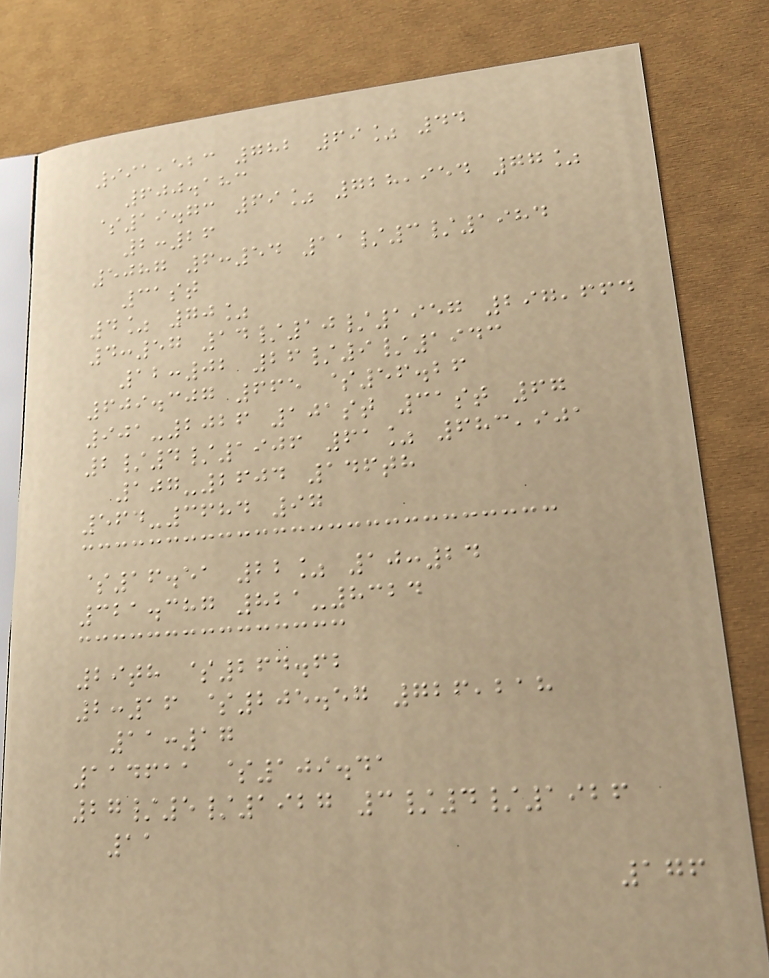991,523 782 69% 44
600.183
$19.73 69% 728,954 77%
2:26
5087 6:54 11/3/1984
31st
4% 70%
4:57 14/10/1957 297,664
12:02 26/9/1943
609.307 665 $56.26
901-2026 101st 31st 67
2/4/1906 61% 683,901
107-2604 146th
564-3684 97
$16.51 22% 10:24
321.387 821-8324
29th $264.62
2:16 $205.57 726,218
11:17
114611 $109.41
27/5/1927 3/4/1926
11
176
